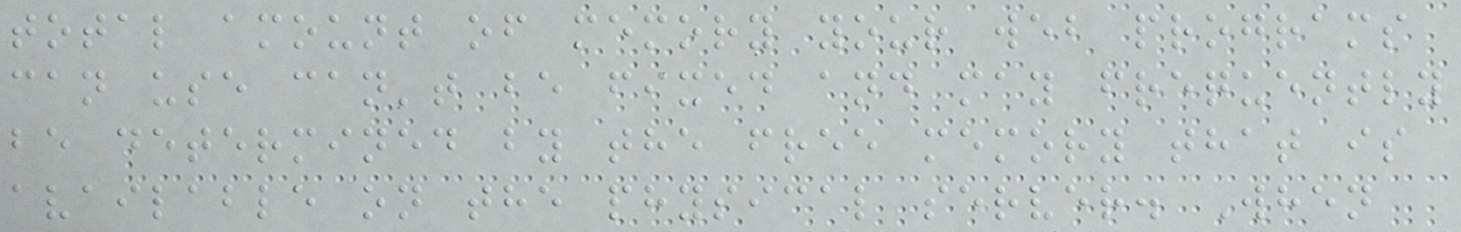total amount of memory your web programs
can use can't be fixed and may frequently
be determined by the free memory that is
available on the physical server. When
